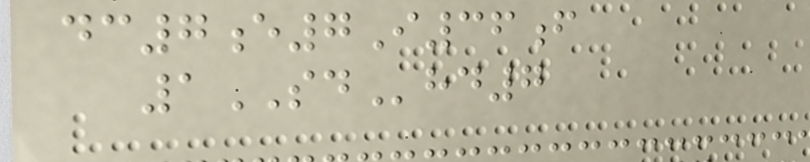dc7e7I36f
1SDhd7
